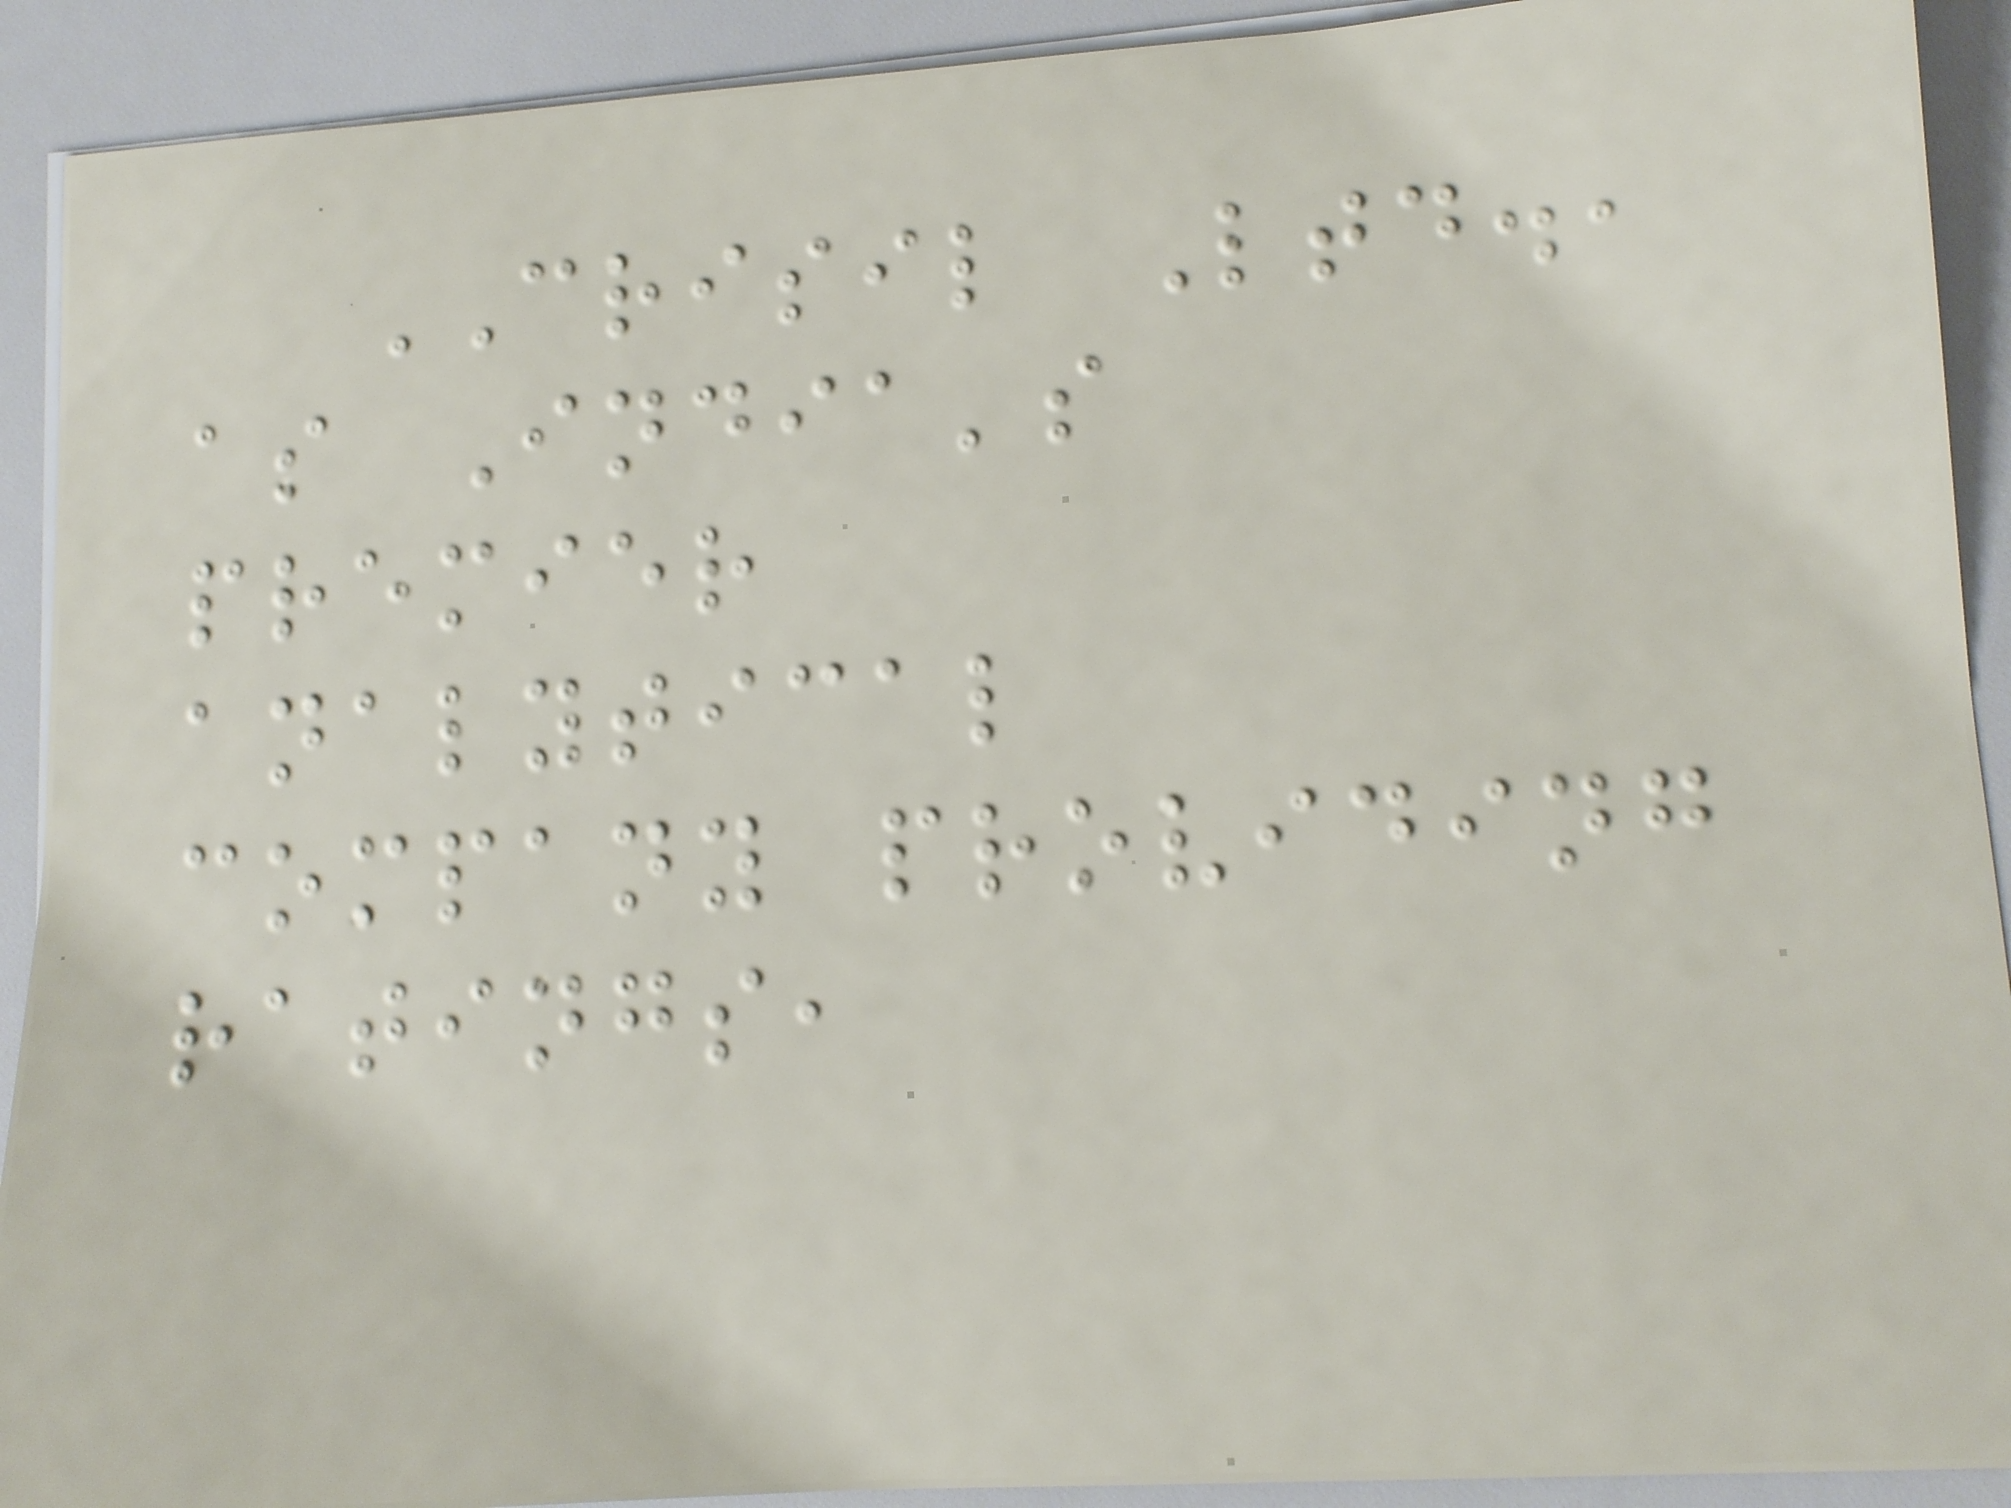CRISIL Ltd.,
as India's
premier
analytical
company providing
ratings,
